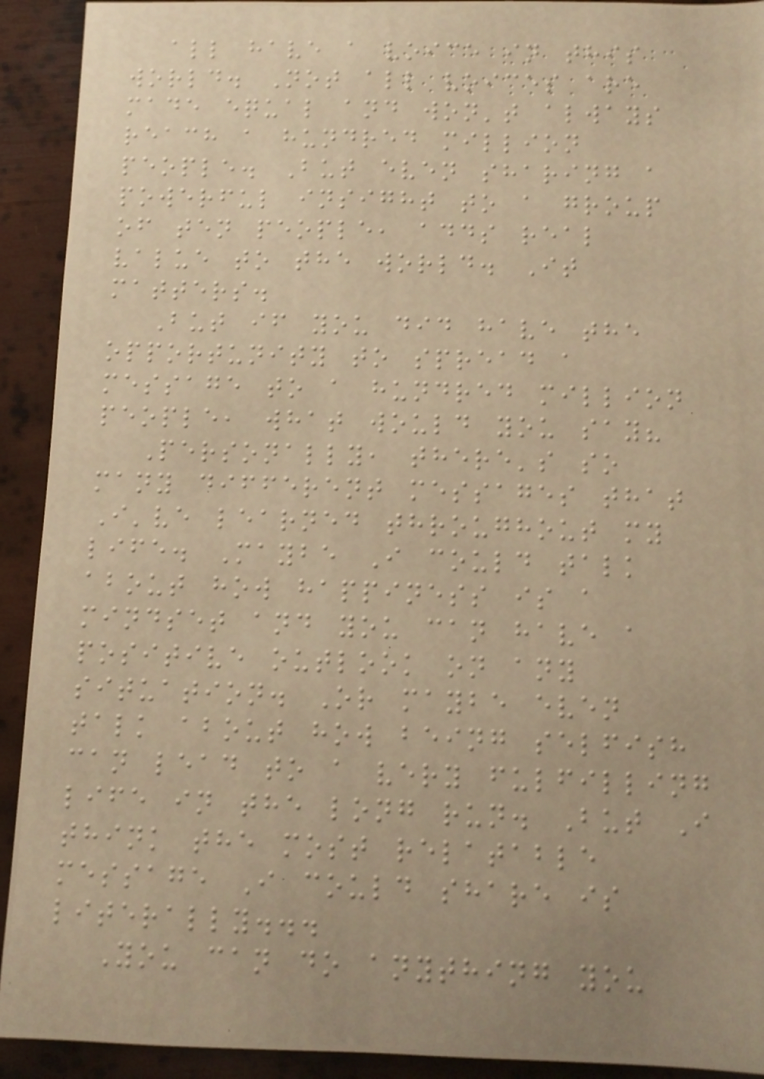all have a voice in this
world. Not all voices are
made equal and won't always
reach a hundred million
people. But even sharing a
powerful insight to a group
of ten people, adds real
value to the world. It
matters.
But if you did have the
opportunity to spread a
message to a hundred million
people, what would you say?
Personally, there's so
many different messages that
I've learned throughout my
life. Maybe I could talk
about how happiness is a
mindset and you can have a
positive outlook on any
situation. Or maybe even
talk about how being selfish
can lead to a very fulfilling
life in the long run. But I
think the most relatable
message I could share is
literally...
You can do anything you
